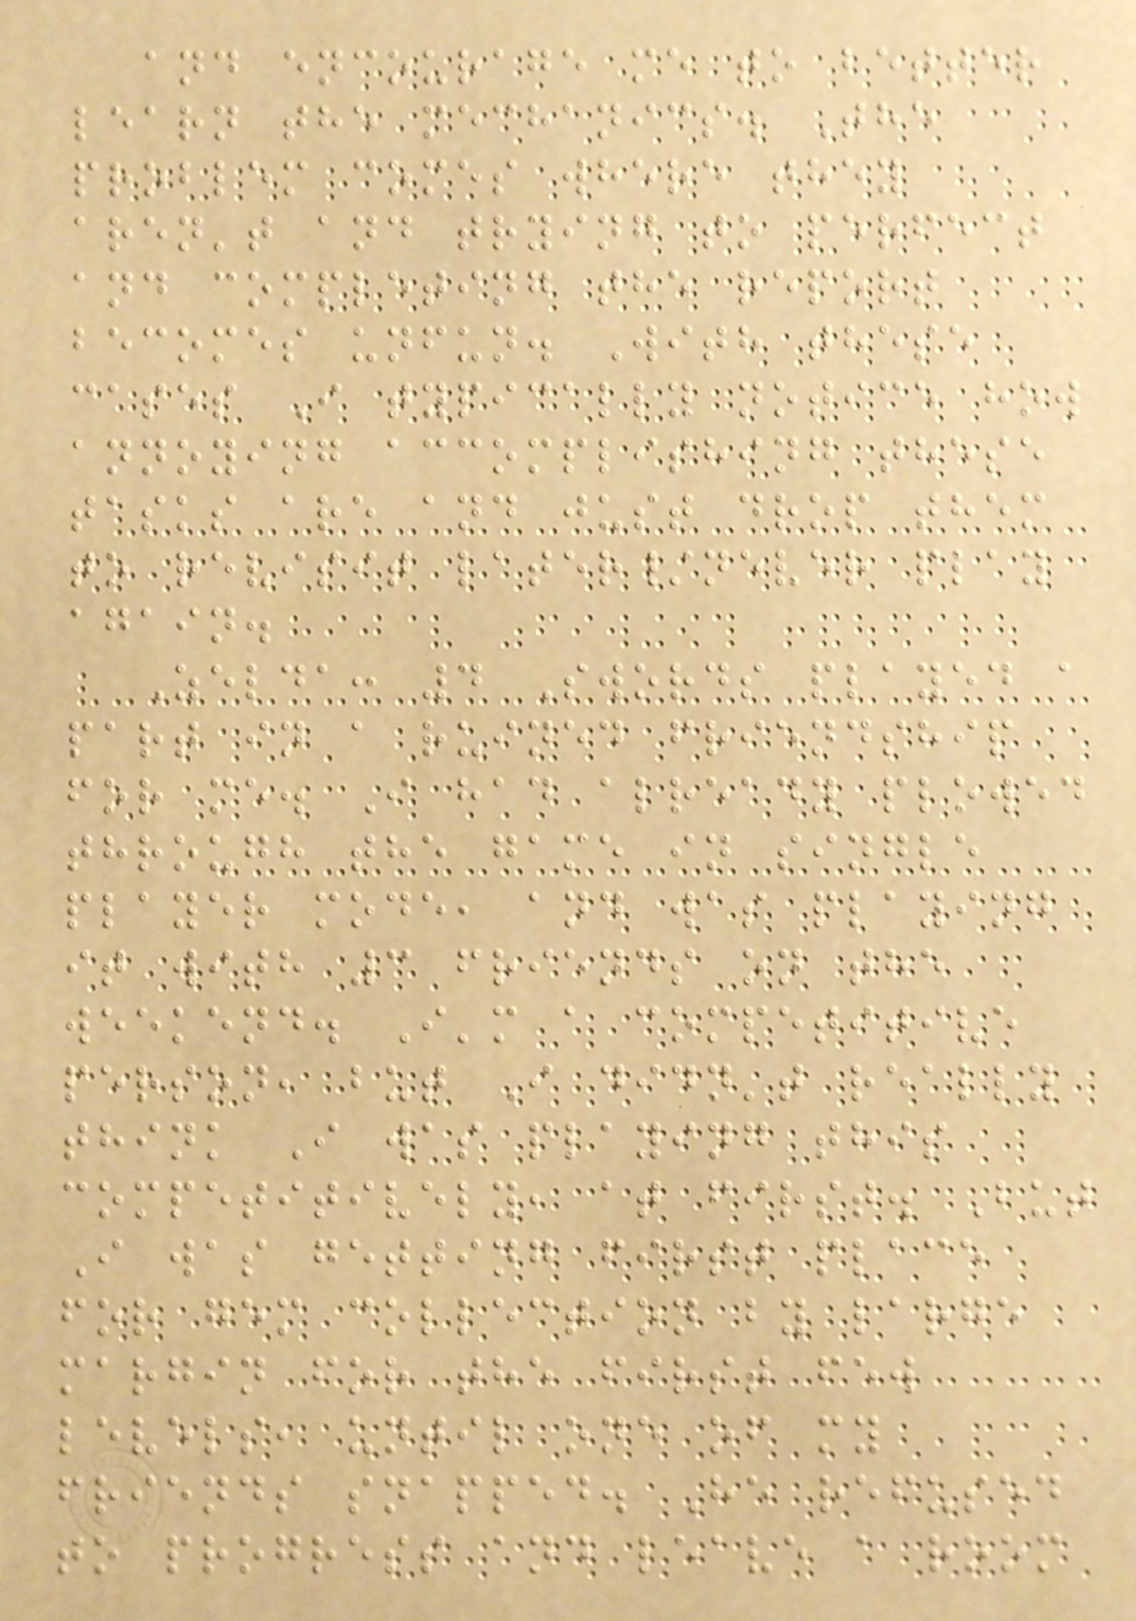and encourage me to better
learn the mechanics. The
problem comes where they
aren't and trying to perfect
and completing the report
becomes unfun. With these
cases I typically notice how
annoying accomplishing these
tasks are and just drop them
to revisit later/never play
again.
Zelda: 4 Swords played a
part in a ruined friendship
for me. I had already plowed
through the game in single
player mode, and was playing
it with 3 friends on the
weekend. I'm a competitive
person, but I didn't really
think I was playing this
competitively, at first. But
I was getting first place
for gem collection by large
margin for the first few
levels, until one of my
friends snapped. He refused
to progress and leave a room
